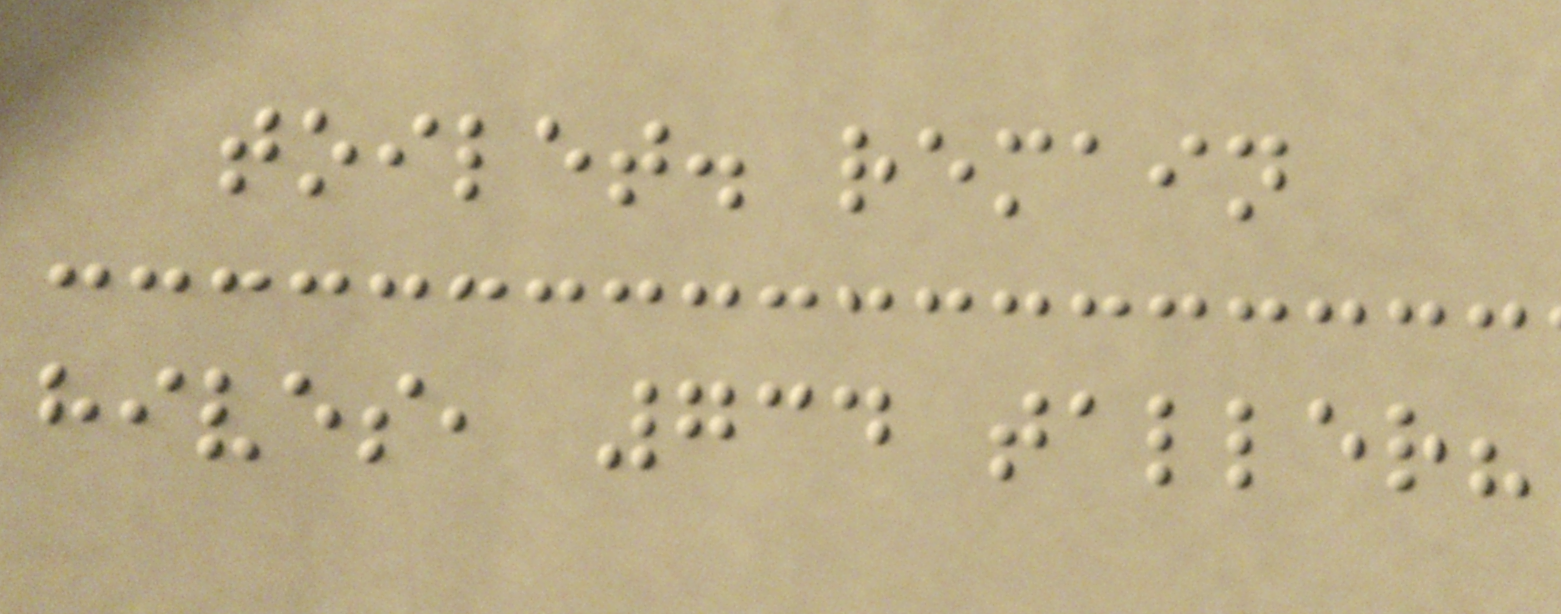toilet. remain
hives, 734 taller?
